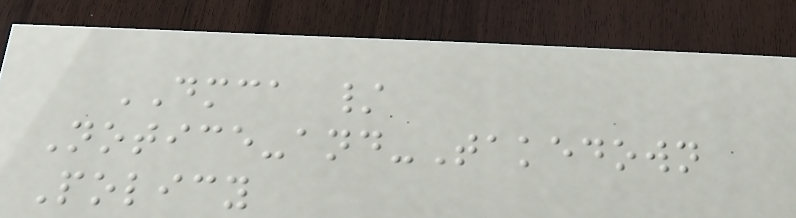DMCA /
Notice-and-Takedown
Policy
